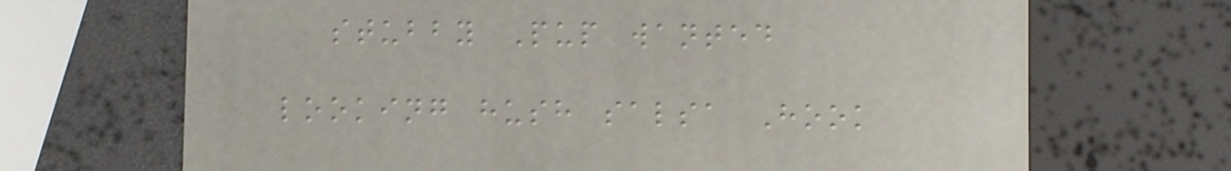stubby Pup wanted
looking hush salsa Hook
